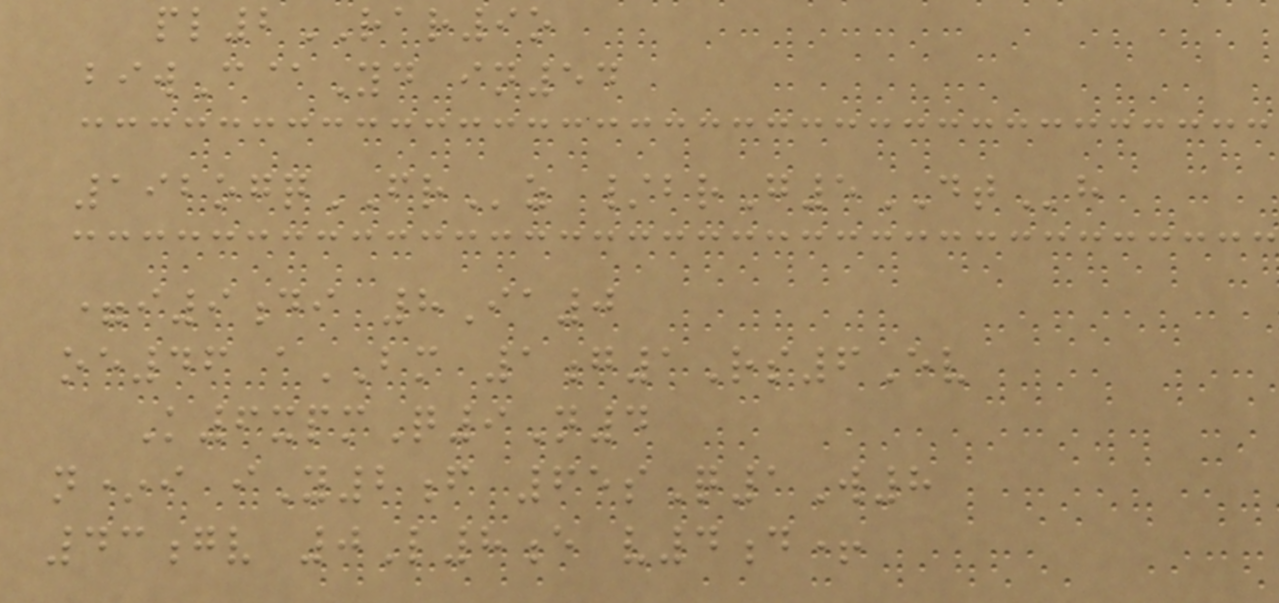pl2RAR9o
biwC@Yd in54
192ogqFRz /brG5DTh
=i9di 8Ia0
oe46 aBM 1g1Rs6Ev
K6xpmQ9N4
n*i iY2f 65sQ1W8
43gv 0L8e v4d+
